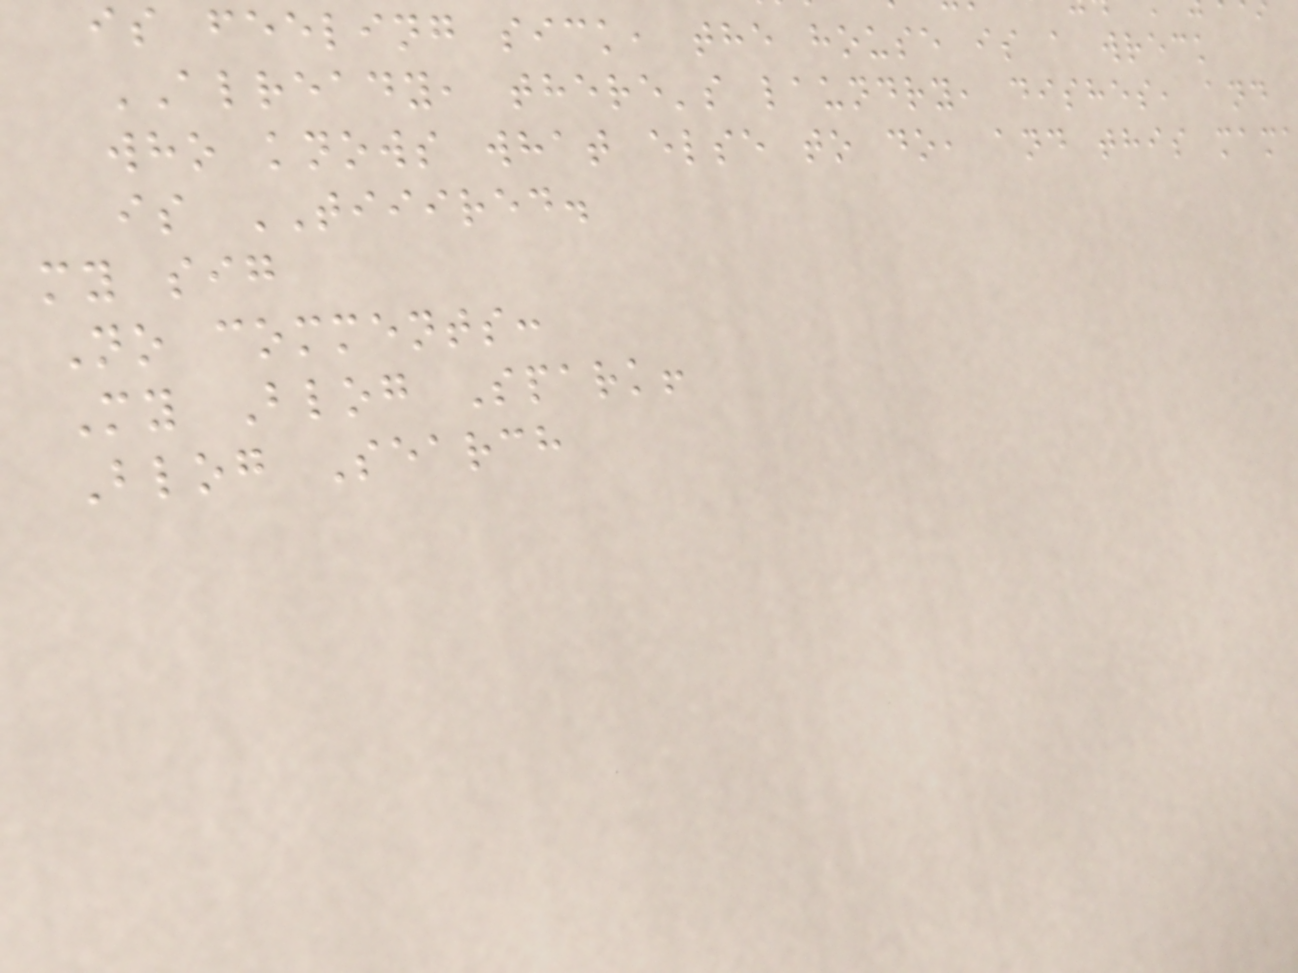is feeling sick, the house is a wreck
ALREADY, there's laundry, dishes, and
who knows what else to do, and this mam
is TIIIRED.
my sig
No comments:
My Blog Spark!
Blog Search
